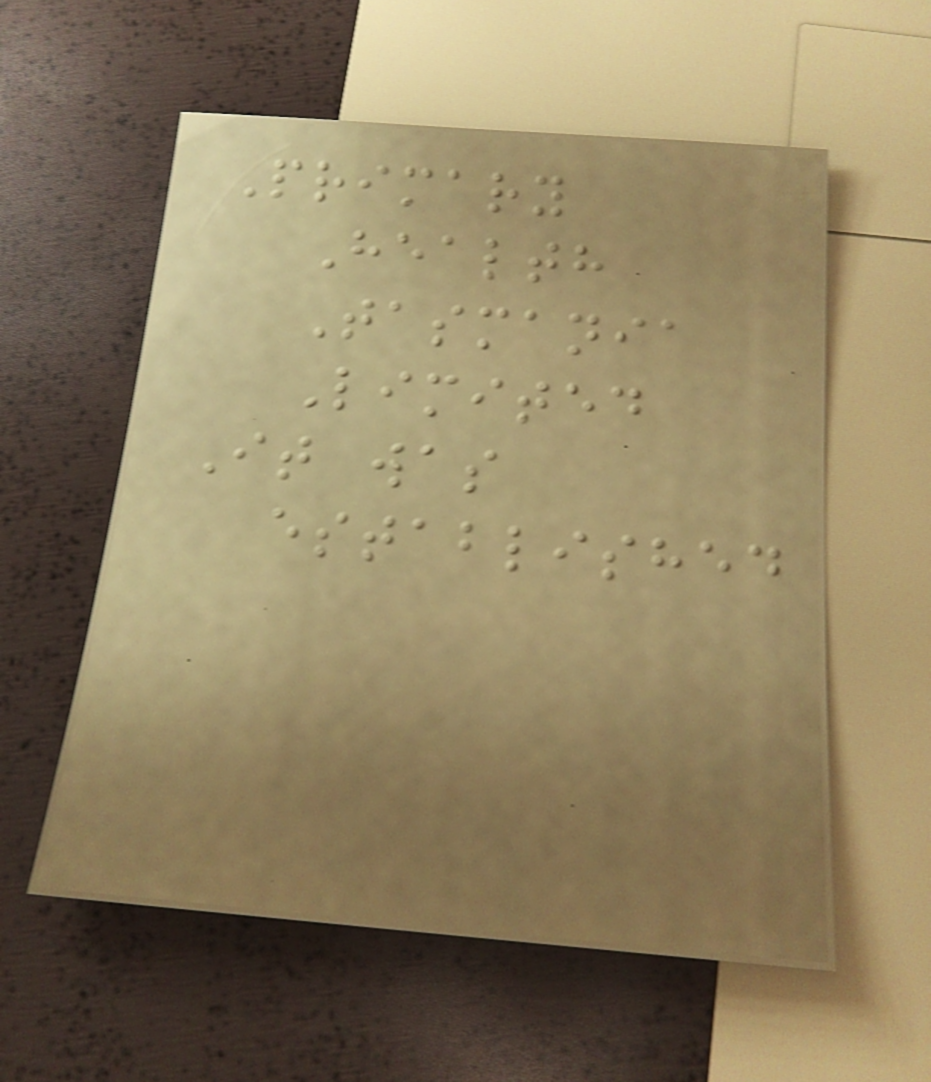Primary
Health
Tasmania
Limited
It was
established
